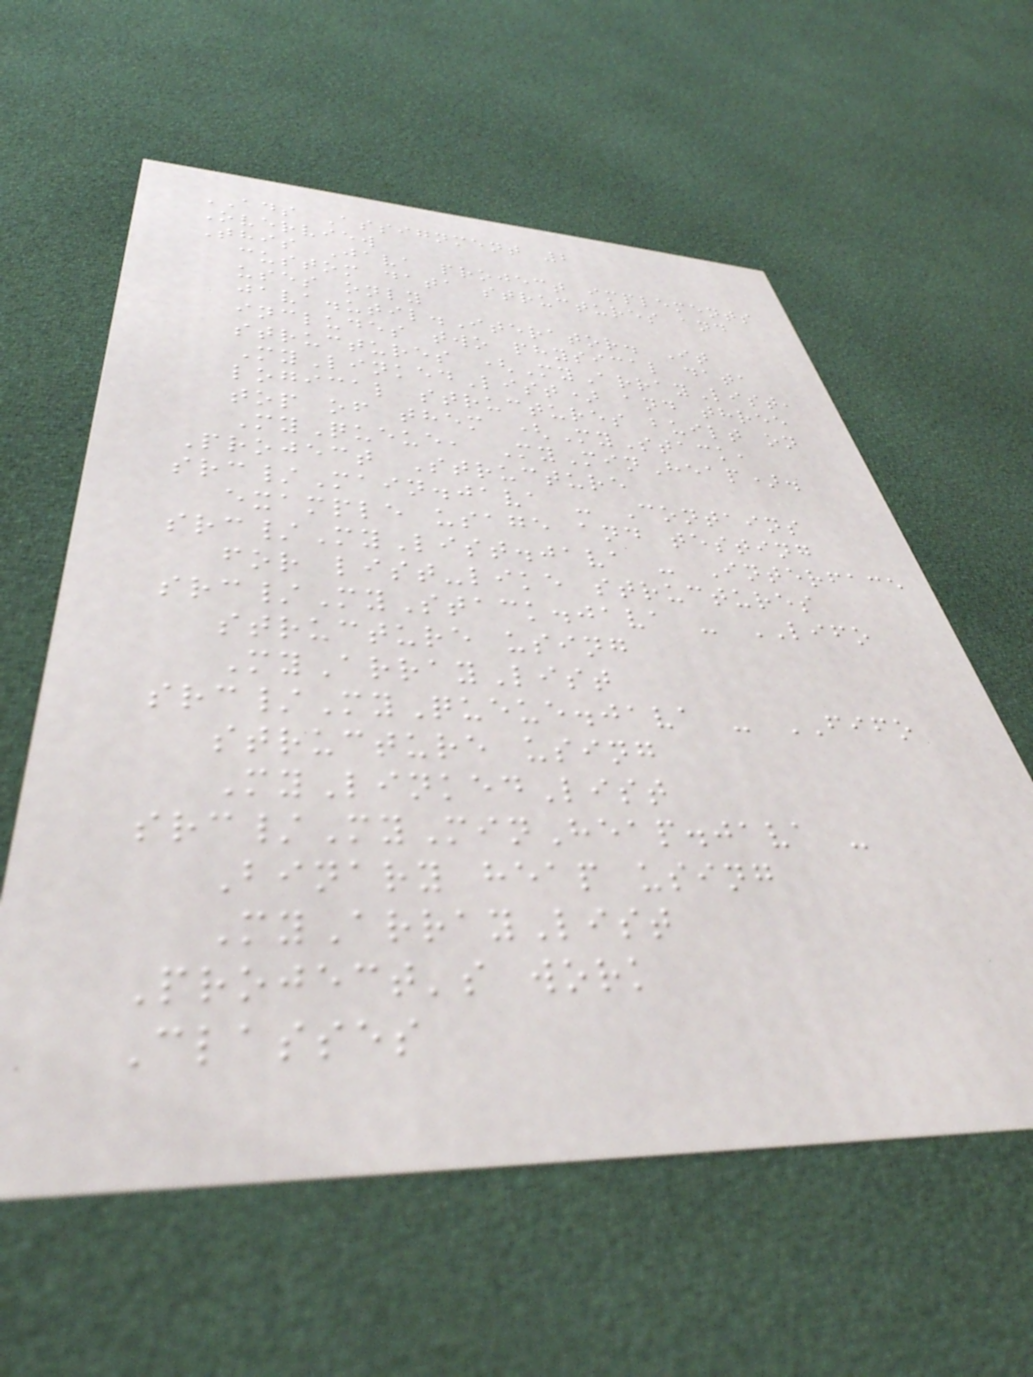ADS Assignment 2
Overview
This Java project implements
custom data structures and
uses only
java.util.Iterator. It
includes two physical data
structures (MyArrayList,
MyLinkedList) and three
logical structures built on
top of them (MyStack,
MyQueue, MyMinHeap).
Project Structure
src/Main.java - Contains
example usage and testing
src/MyList.java - Interface
for list-like structures
src/MyStack.java - LIFO
structure using
MyArrayList
src/MyQueue.java - FIFO
structure using
MyLinkedList
src/MyMinHeap.java -
Binary heap using
MyArrayList
Project's work
Classes
